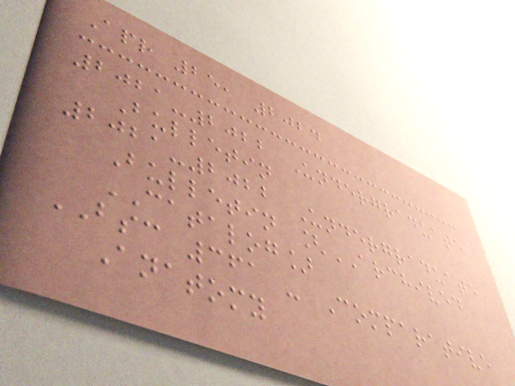Apr 25, 2024
2021-2022 Undergraduate
Bulletin
2021-2022 Undergraduate
Bulletin [ARCHIVED
CATALOG]
BSC 361 - Comparative
Anatomy
